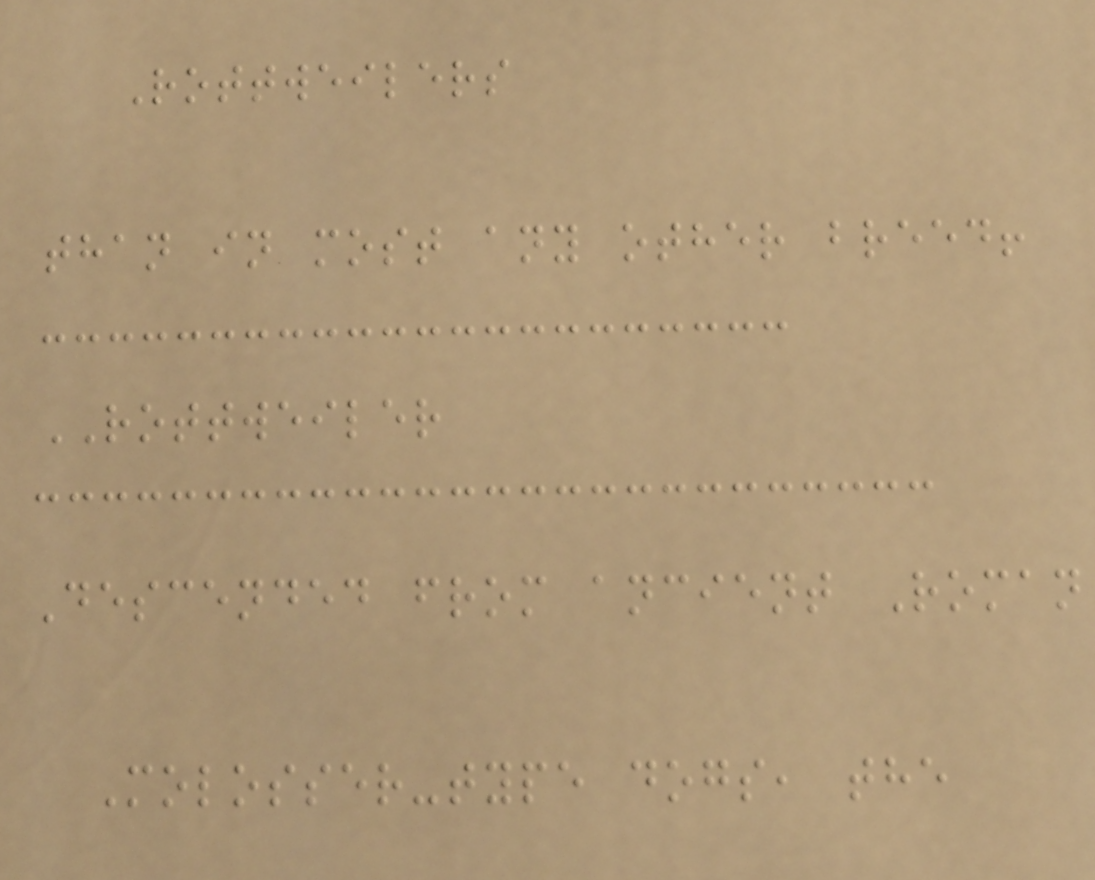Rottweilers
than in most any other breed!
ROTTWEILER
Descended from ancient Roman
Molosser-type dogs, the
